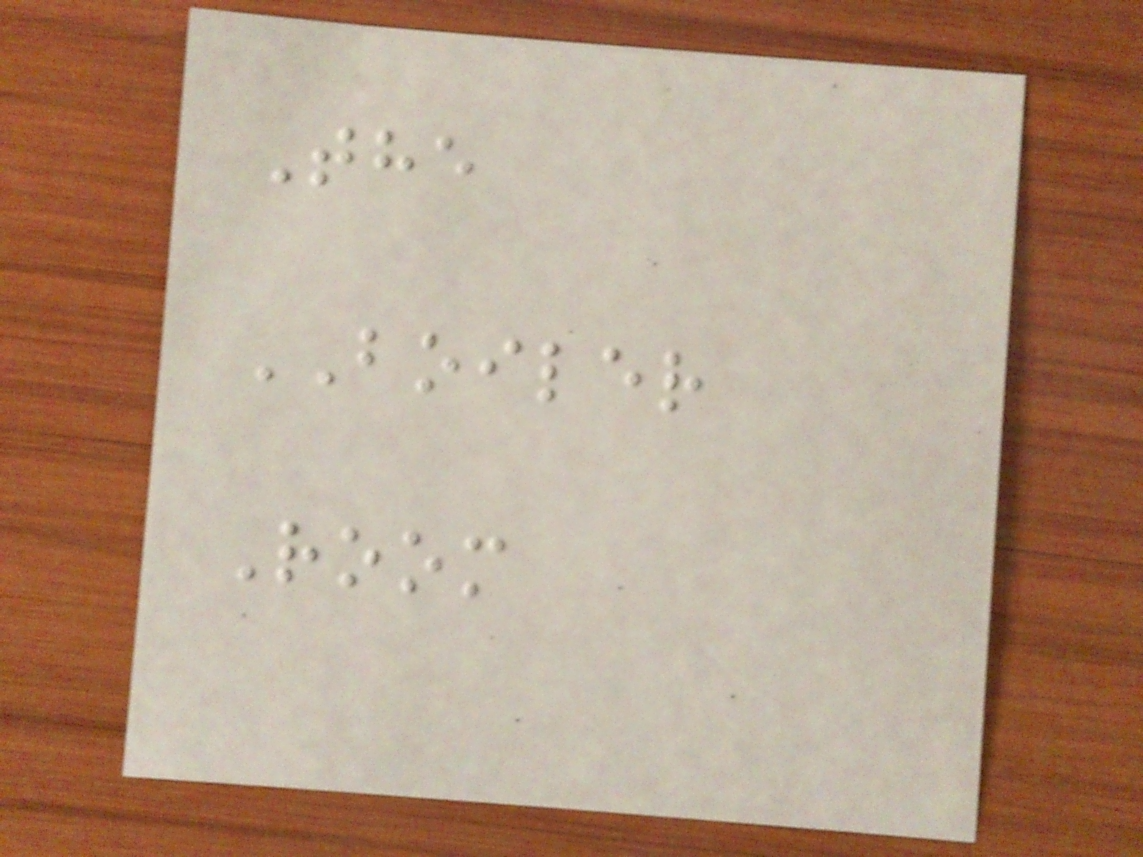The
BOILER
Room
